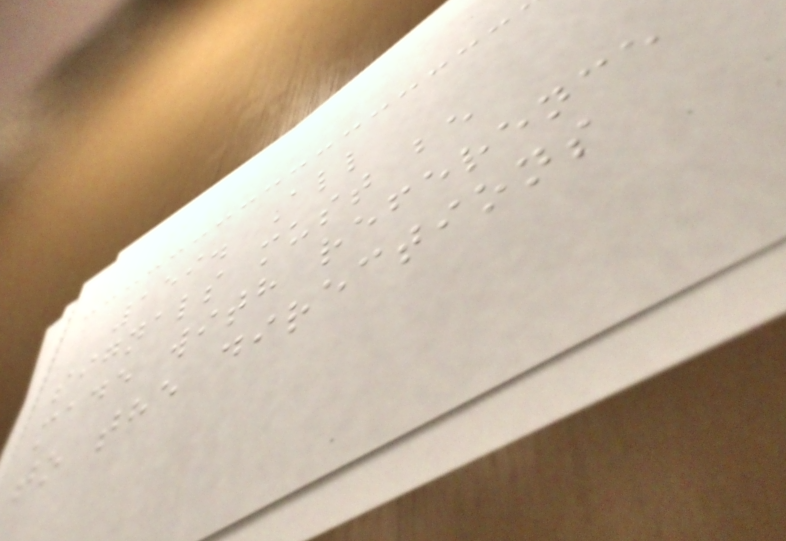159. All
signals must be
made with reference
to the directions
